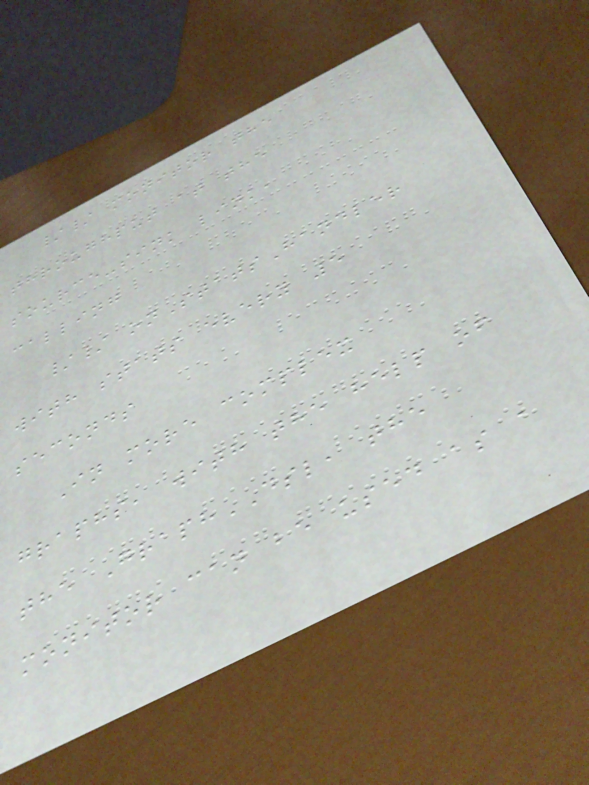// monitor the
throughput at the
source-sink link,
calling
// onStatsHandler
with stats every 5
seconds
In more complex
graphs, with the help of
the GraphDSL, the
monitor can be used as a
